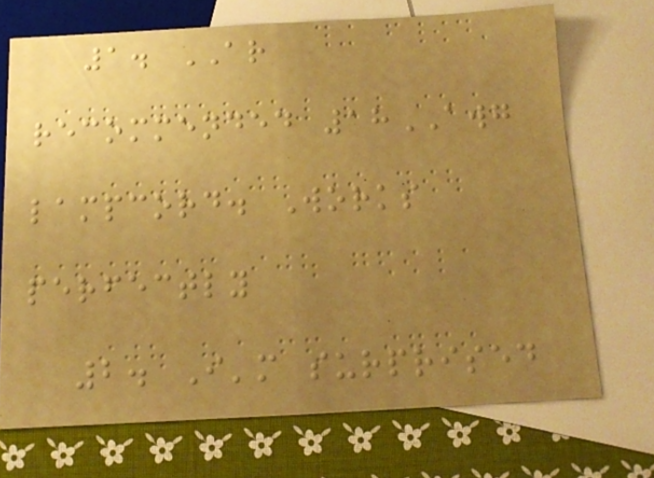1. AR
recommended 18AWG
lampcord. Works
perfectly
2. I'm surprised
